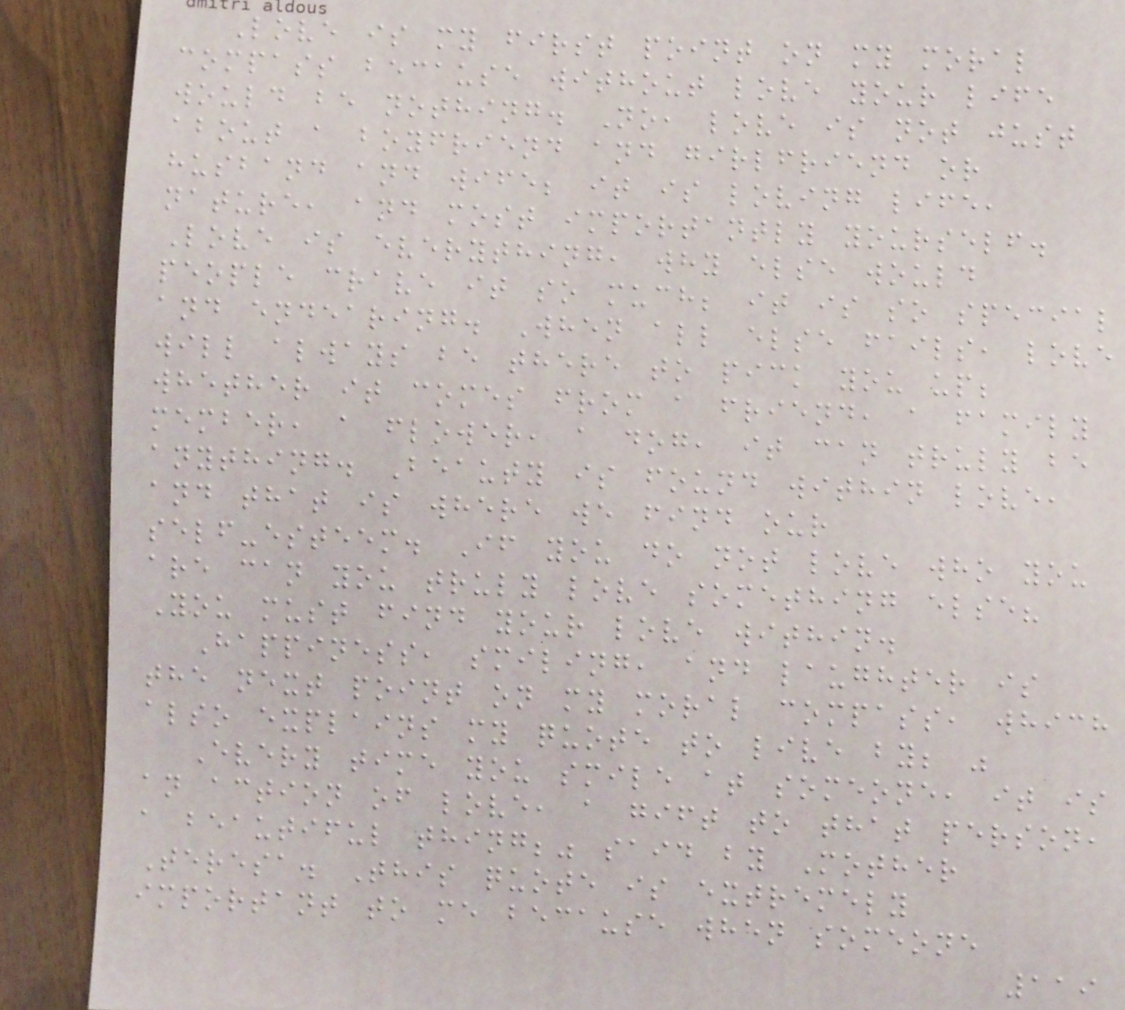Love is my first point on my moral
compass because without love your life
would be nothing. No, love is not just
about a boyfriend and girlfriend or
husband and wife; it is loving life,
nature, and most importantly yourself.
Love is everything, why else would
people crave it so much; it is so special
and endearing. When all else fails, love
will always be there to pick you up;
whether it comes from a friend, a family
member, a flower, a dog, it can truly be
anything. Beauty is found within love,
and that is where we find our
self-esteem. If you do not love who you
are can you truly love something else?
You must find your love within.
Happiness, smiling, and laughter is
the next point on my moral compass, which
also explains my quote to live by; "
Every time you smile at someone, it is
an action of love, a gift to that person,
a beautiful thing;" said by Mother
Teresa. This quote is extremely
important to me because when someone
119
